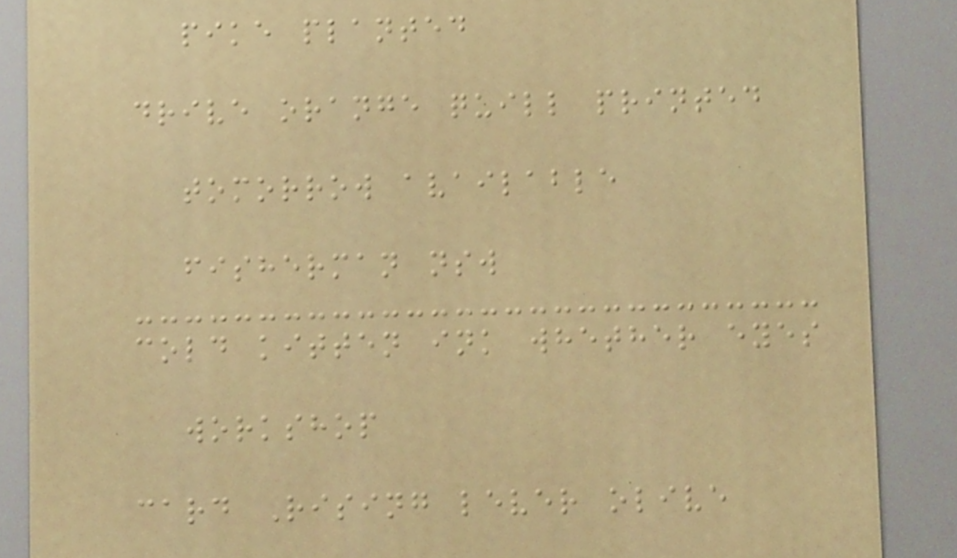pike planted
drive orange quill printed
tomorrow available
fisherman nsw
cold kitten ink whether eyes
workshop
card Rising lever olive
